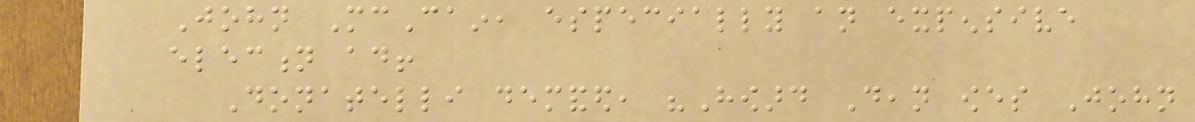John McCain, especially an expensive
election ad!
Donatelli demanded, "Howard Dean owes John
